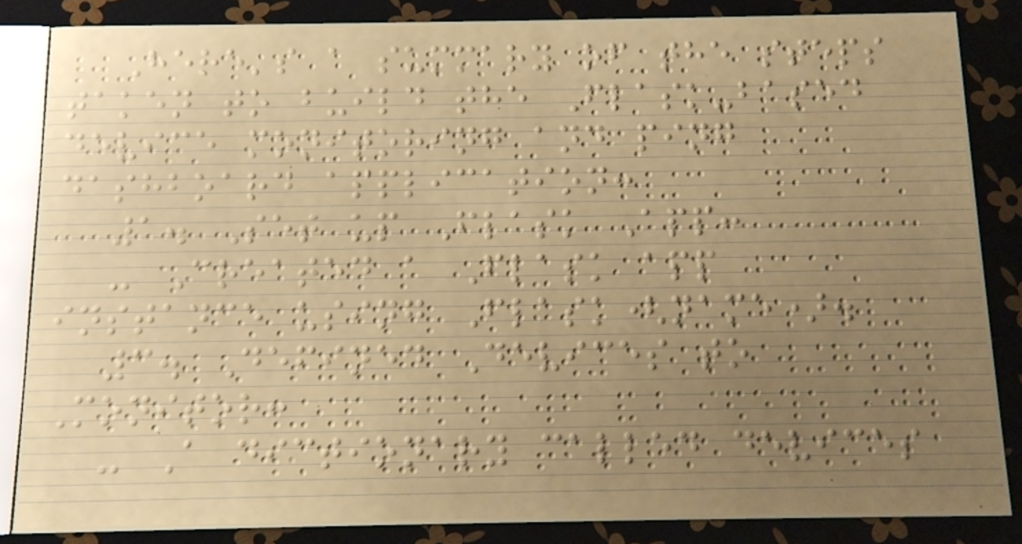Here's a summary of the steps
taken to build the Flask-based
device monitoring and ping
dashboard application:
1. Set up Flask App:
- Created a Flask app
instance using Flask(name).
3. Defined Devices to
Monitor:
- A dictionary called devices
